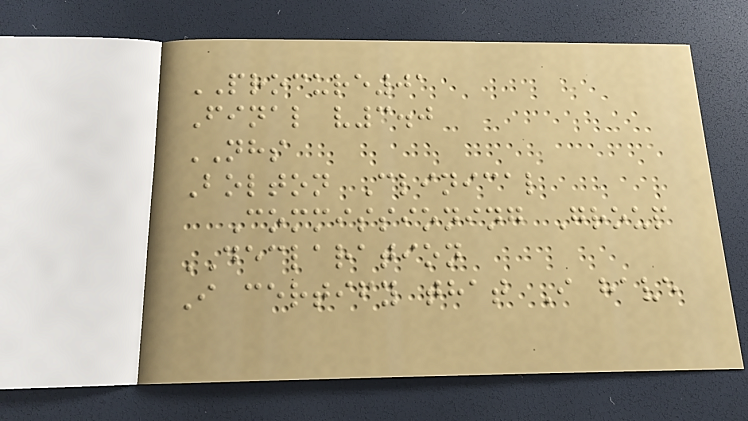PROCURE01
Final v3.0
NHS
Bolton Clinical
Commissioning Group
DECLARATION
I certify that I have
